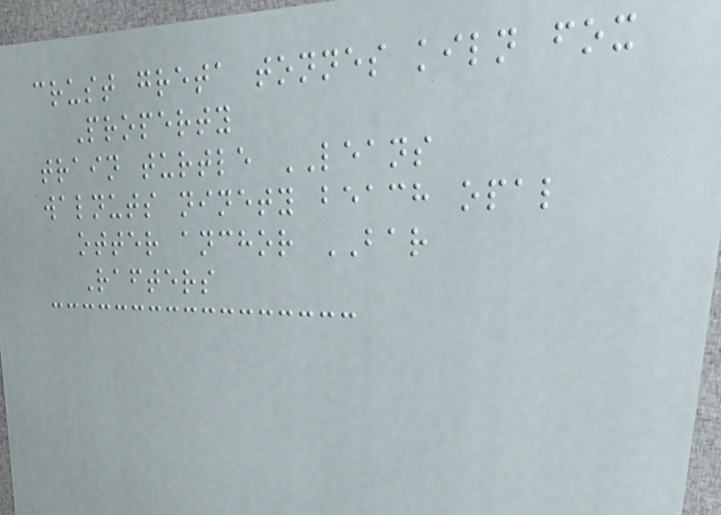crust greta tonnes kiln fox
Property
train turtle LEANS
walnuts ninety beach opal
otter anchor BAR
Rafters
